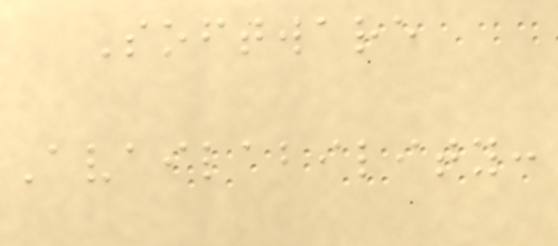Software
Availability:
